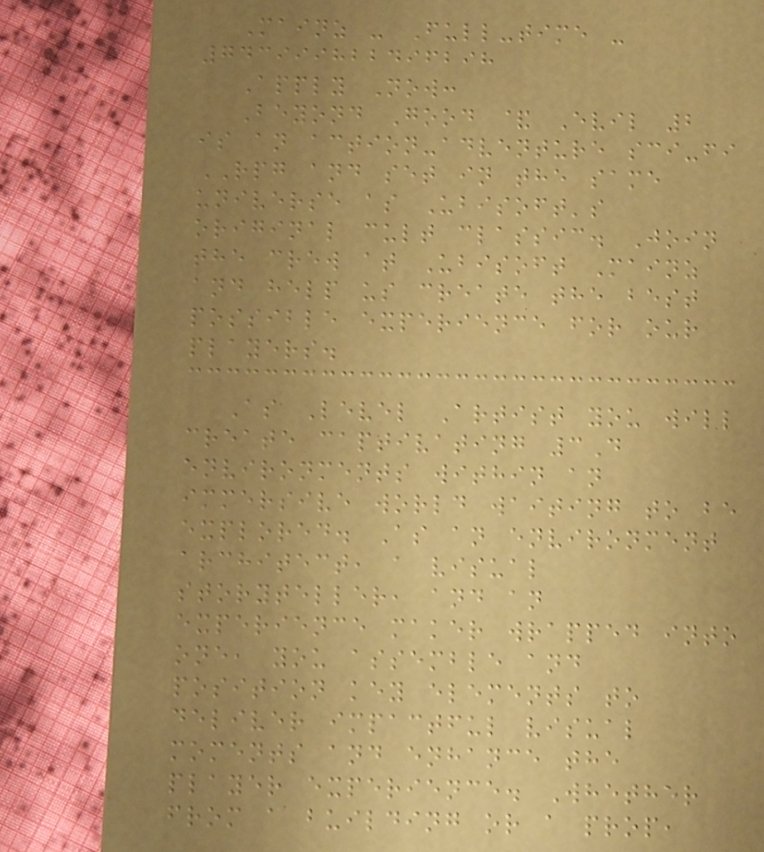Mainz - Full-time -
743999822496298
Apply Now:
Beyond Good & Evil 2
is an action-adventure sci-fi
RPG and set in the same
universe as Ubisoft's
original cult classic. Join
the crew at Ubisoft Mainz
and help us create the best
possible experience for our
players.
As Level Artist you will
create captivating 3D
environments within an
immersive world waiting to be
explored. As an environment
architect, a visual
storyteller, and an
experience maker wrapped into
one, you assemble and
position key elements to
deliver impactful visual
moments and enhance the
player experience. Whether
from a building or a prop,
